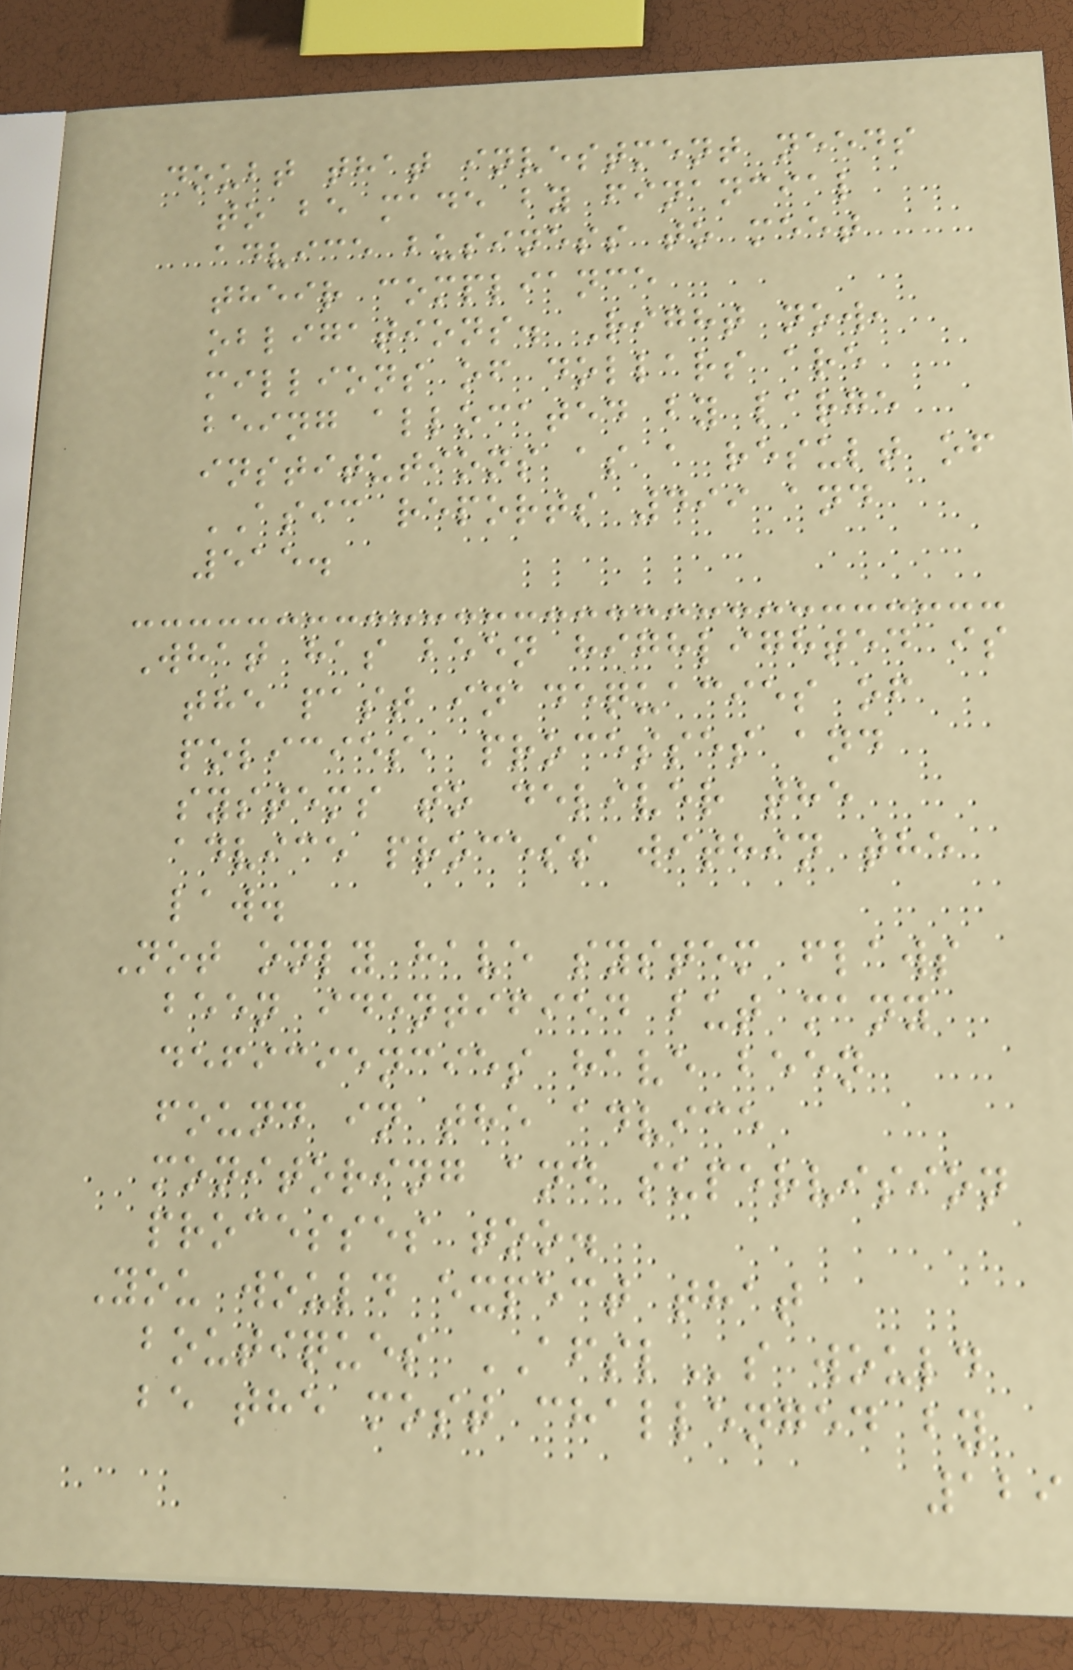doubt that investment needs
to be made by financial
advice business to meet
their compliance
obligations. Right now,
millions of dollars are
being allocated by large
institutions as a result of
ASIC reports 499 and
515.
What has been highlighted is
the past inadequacies of
policies, processes and
systems to deliver the
advice process within the
law.
Not only have system flaws
been identified but many
deficiencies have been
found in the advice
monitoring and supervision
processes too.
You would expect that
boutiques AFSLs would
be the most challenged by
129
